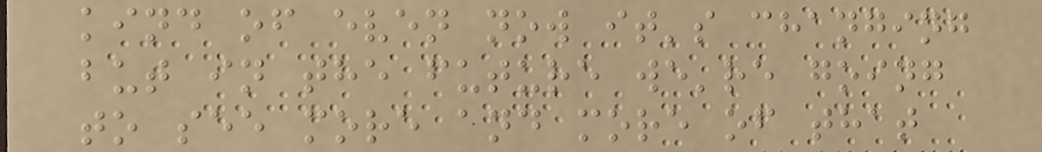kind of even now it's changing
but in the future we're going
to see more and more of that
